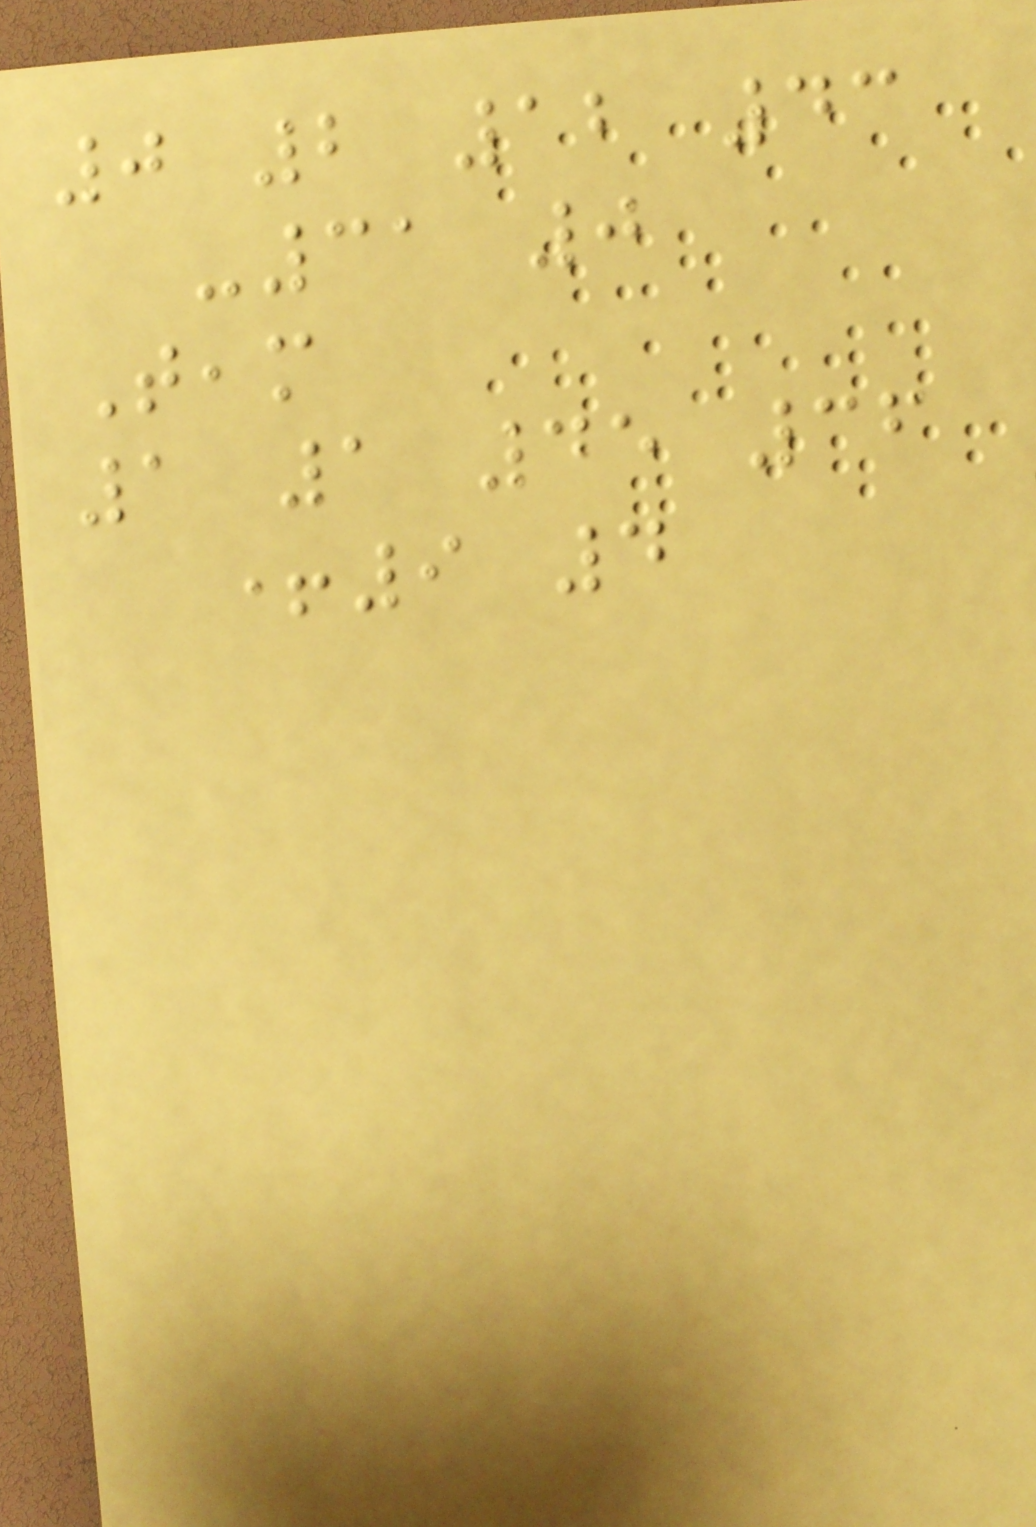0 2 12 43
-31 0
Team
1 1 45 36
+9 4
